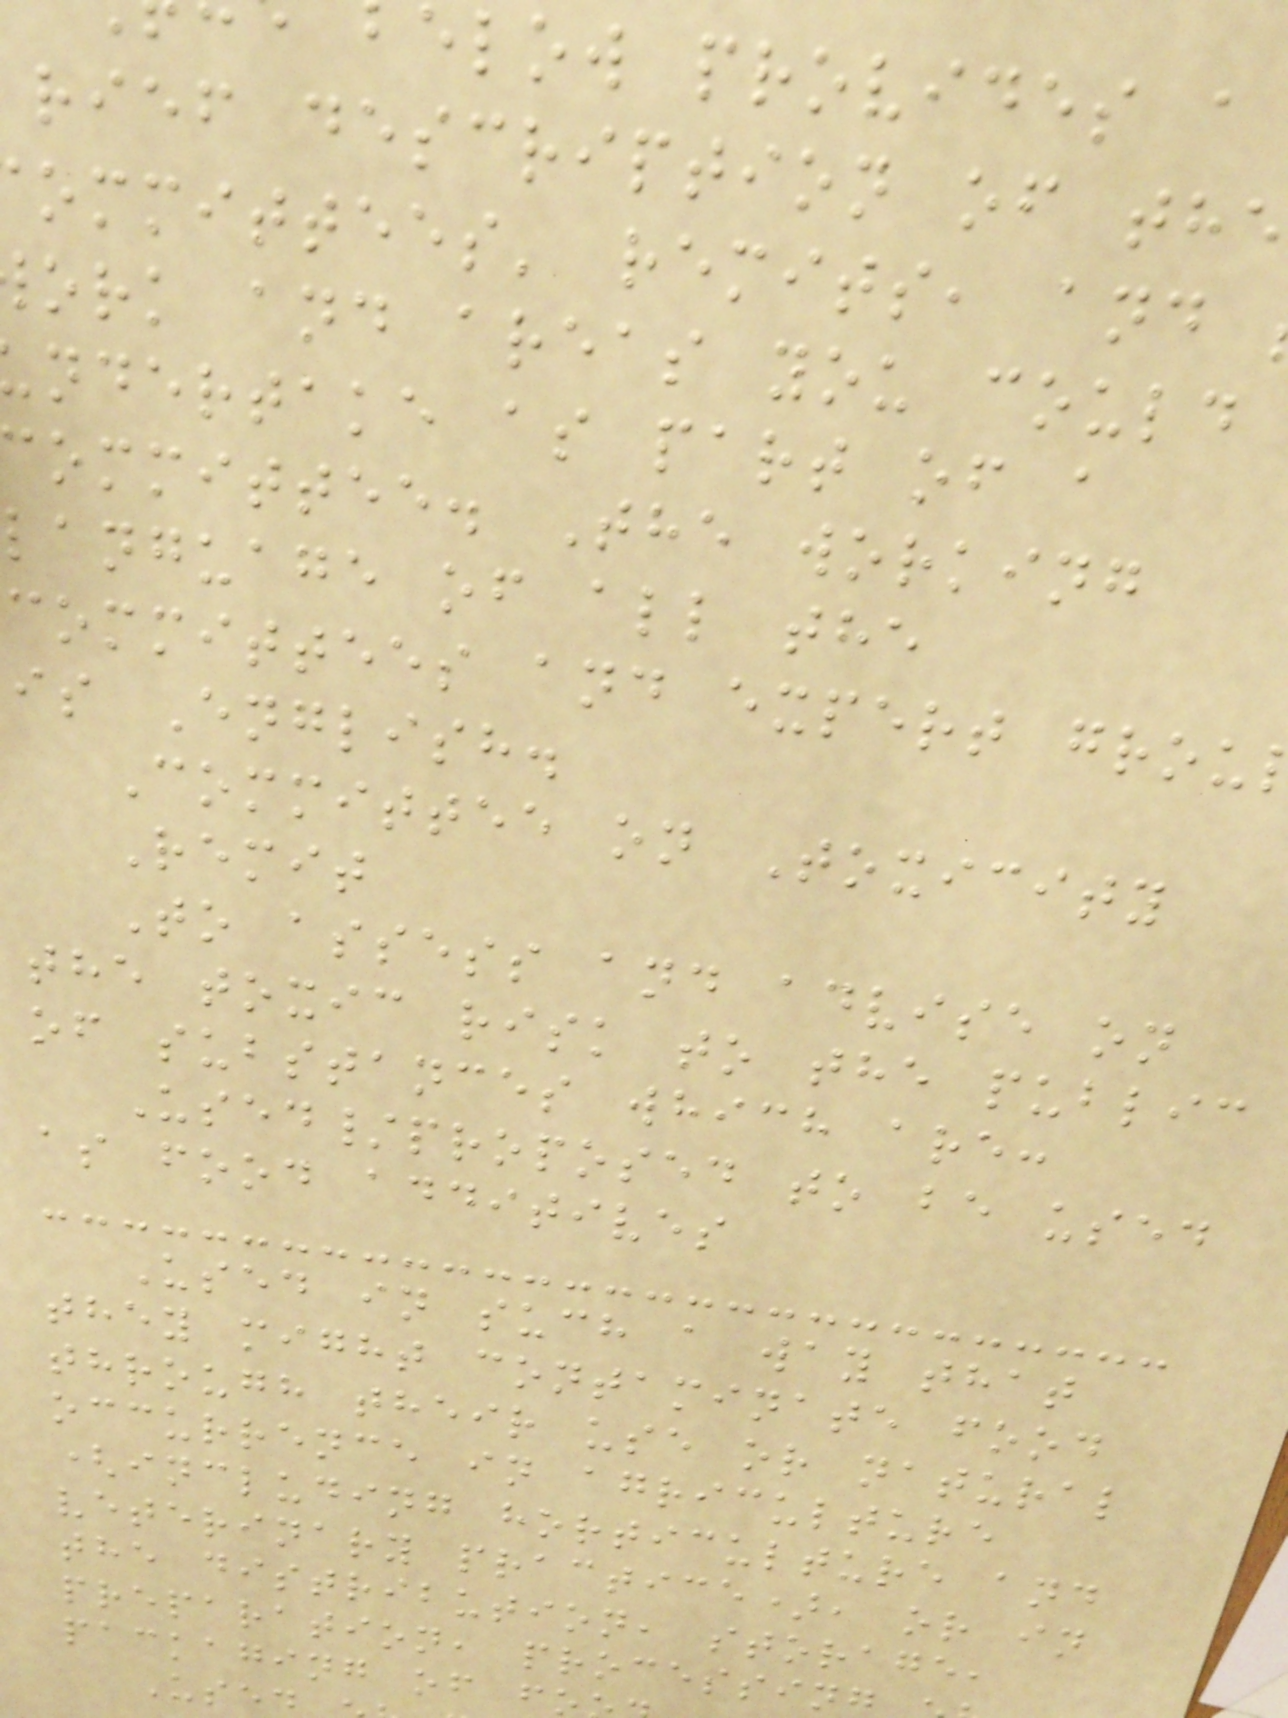elow provides a
rief description of the
ommittees' remits, and
ork and areas you could
ndertake as part of a
ommittee. The working
language of all the
committees and expert grou
is English.
Committee on Toxicity
Remit
To assess and advise on
the toxic risk to the public
of substances which are:
Used/proposed to be used
as food additives
Used in such a way that
they might contaminate food
through their use or natural
occurrence in agriculture
(including horticulture and
veterinary practice), or in
the distribution, storage,
preparation, processin
packaging of f
